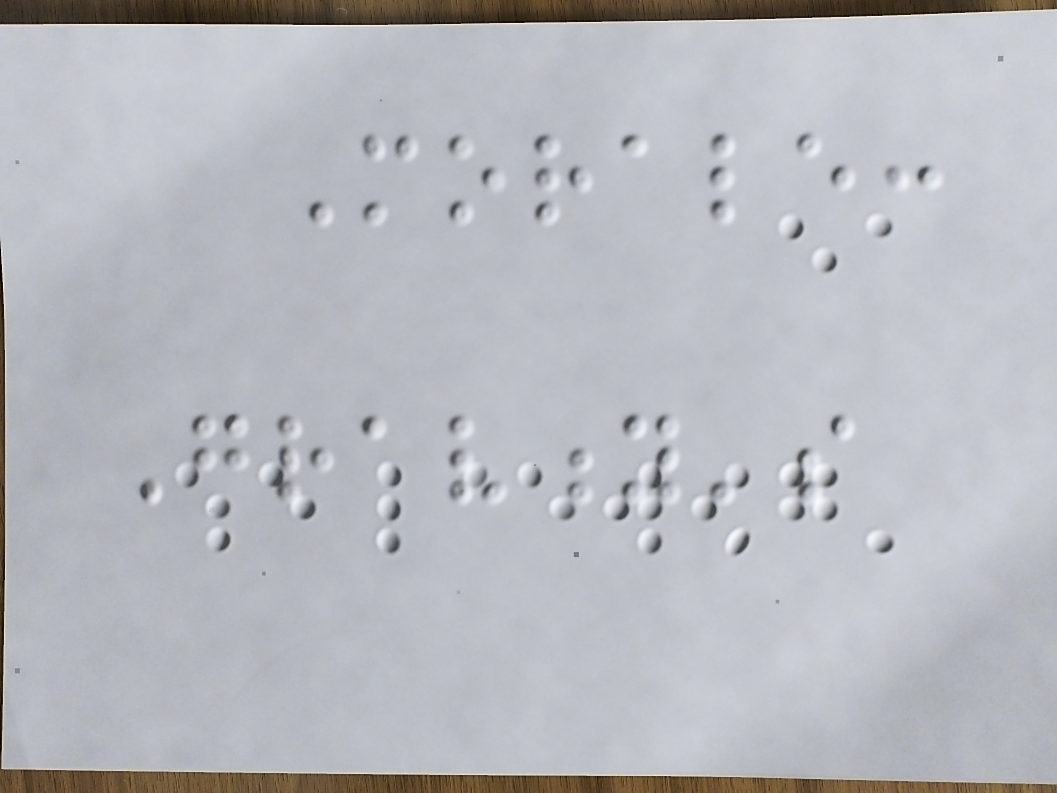Morale:
Gravity's
